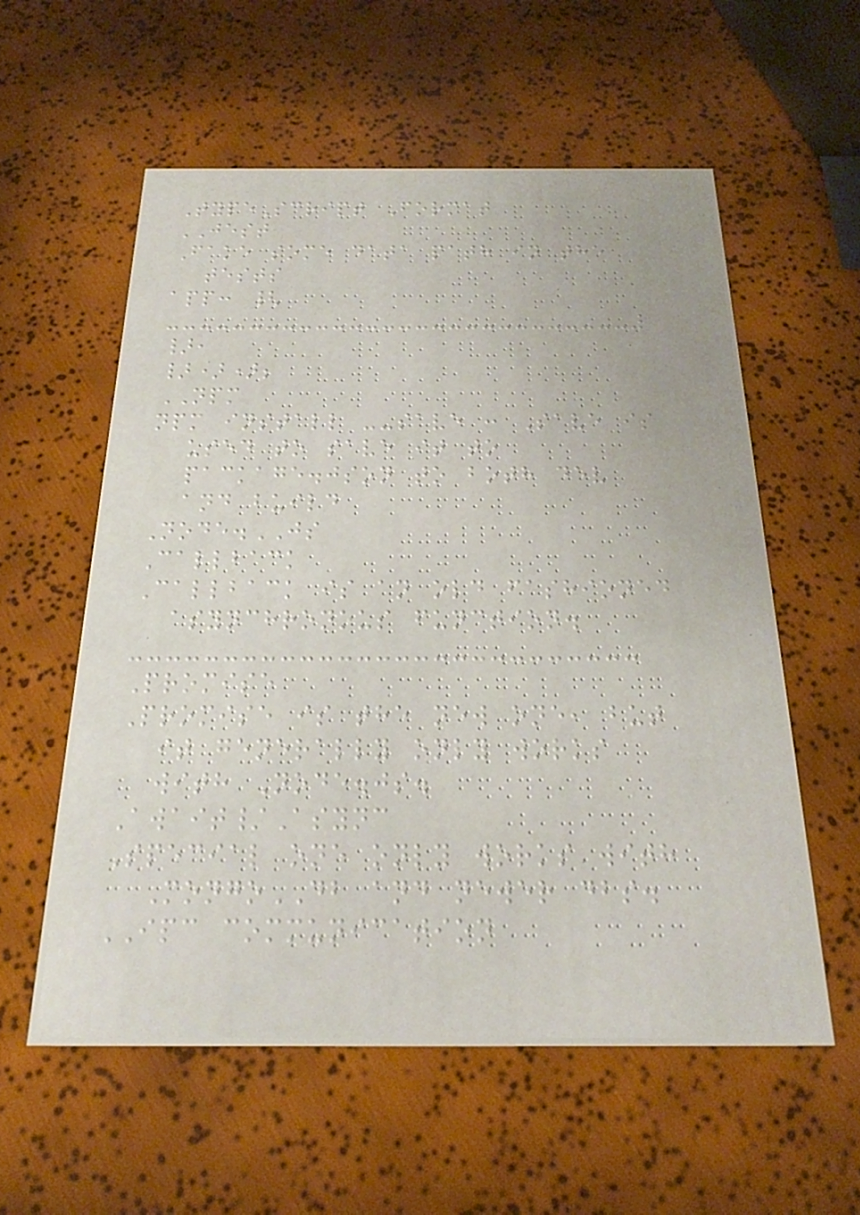TypeScript Format
JEST
Fake some data path in the
tests
app: {
},
}));
NPM
npm install --save : Save is
used to save it to
package.json to both dev
and build
Node.JS
Callback
Callback is an old fashioned
asynchronous function.
Promise
Promise is the new one, but
it generally only works
with Node.js.
Await/Async
Special one only works with
MongoDB and newer dbs.
IPC communication
